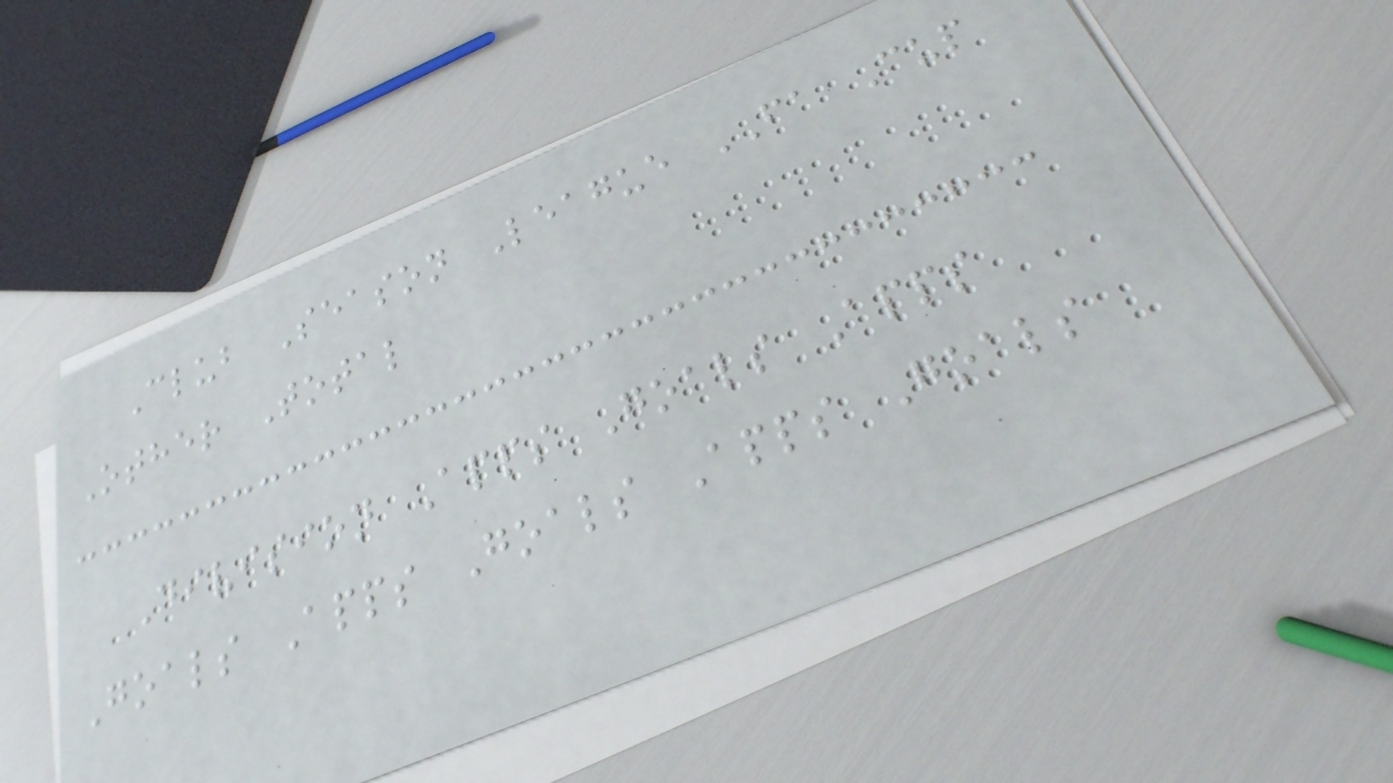Club Season League FA Cup
Other Total
Division Apps Goals Apps
Goals Apps Goals Apps Goals
